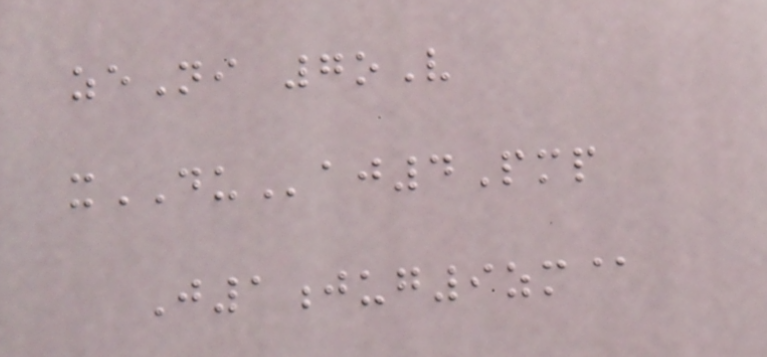zeNi 7oV
xDUaj4Pmp
J1jug9zm@
